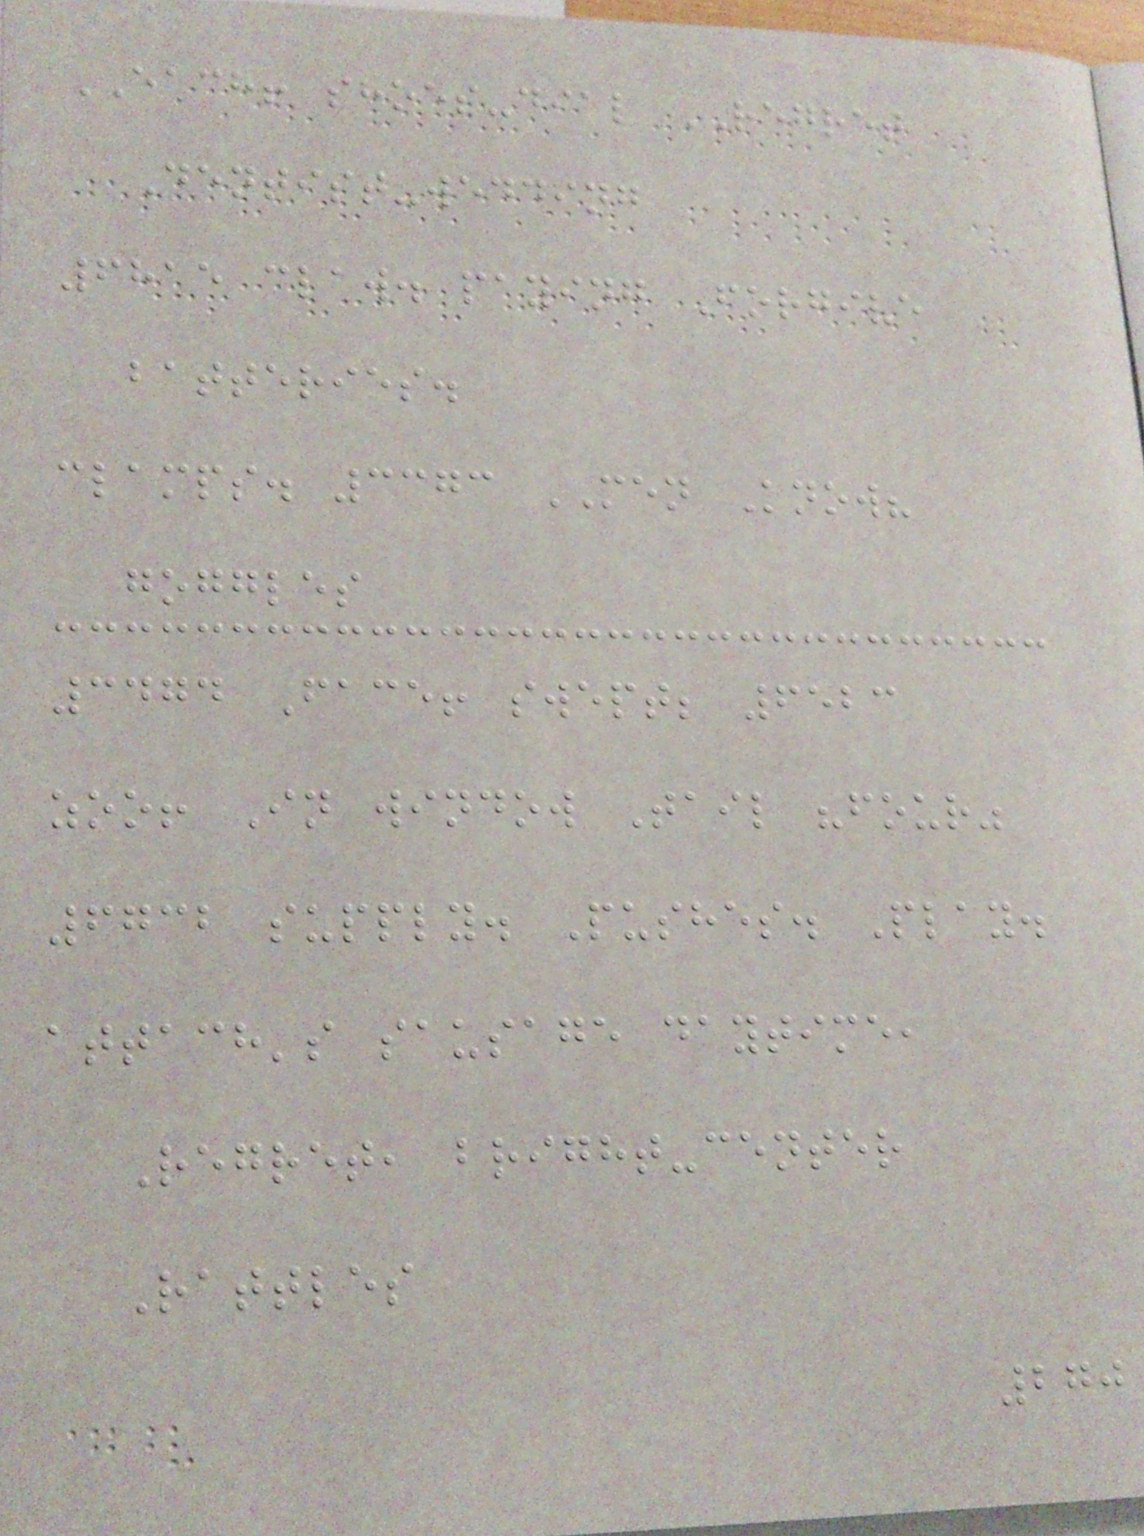EACH! shoes-dial REGRET
Dentist-wedding
6815 claw. paying Forgive
batteries.
clamps. 3373 MEN Know?
goggles
3474 Face! swept; 6523
zoo! In window Tail "four"
6732 supply. Pushes. Play.
attach's sausage daytime,
Regret, bright-center
Rattles
270
